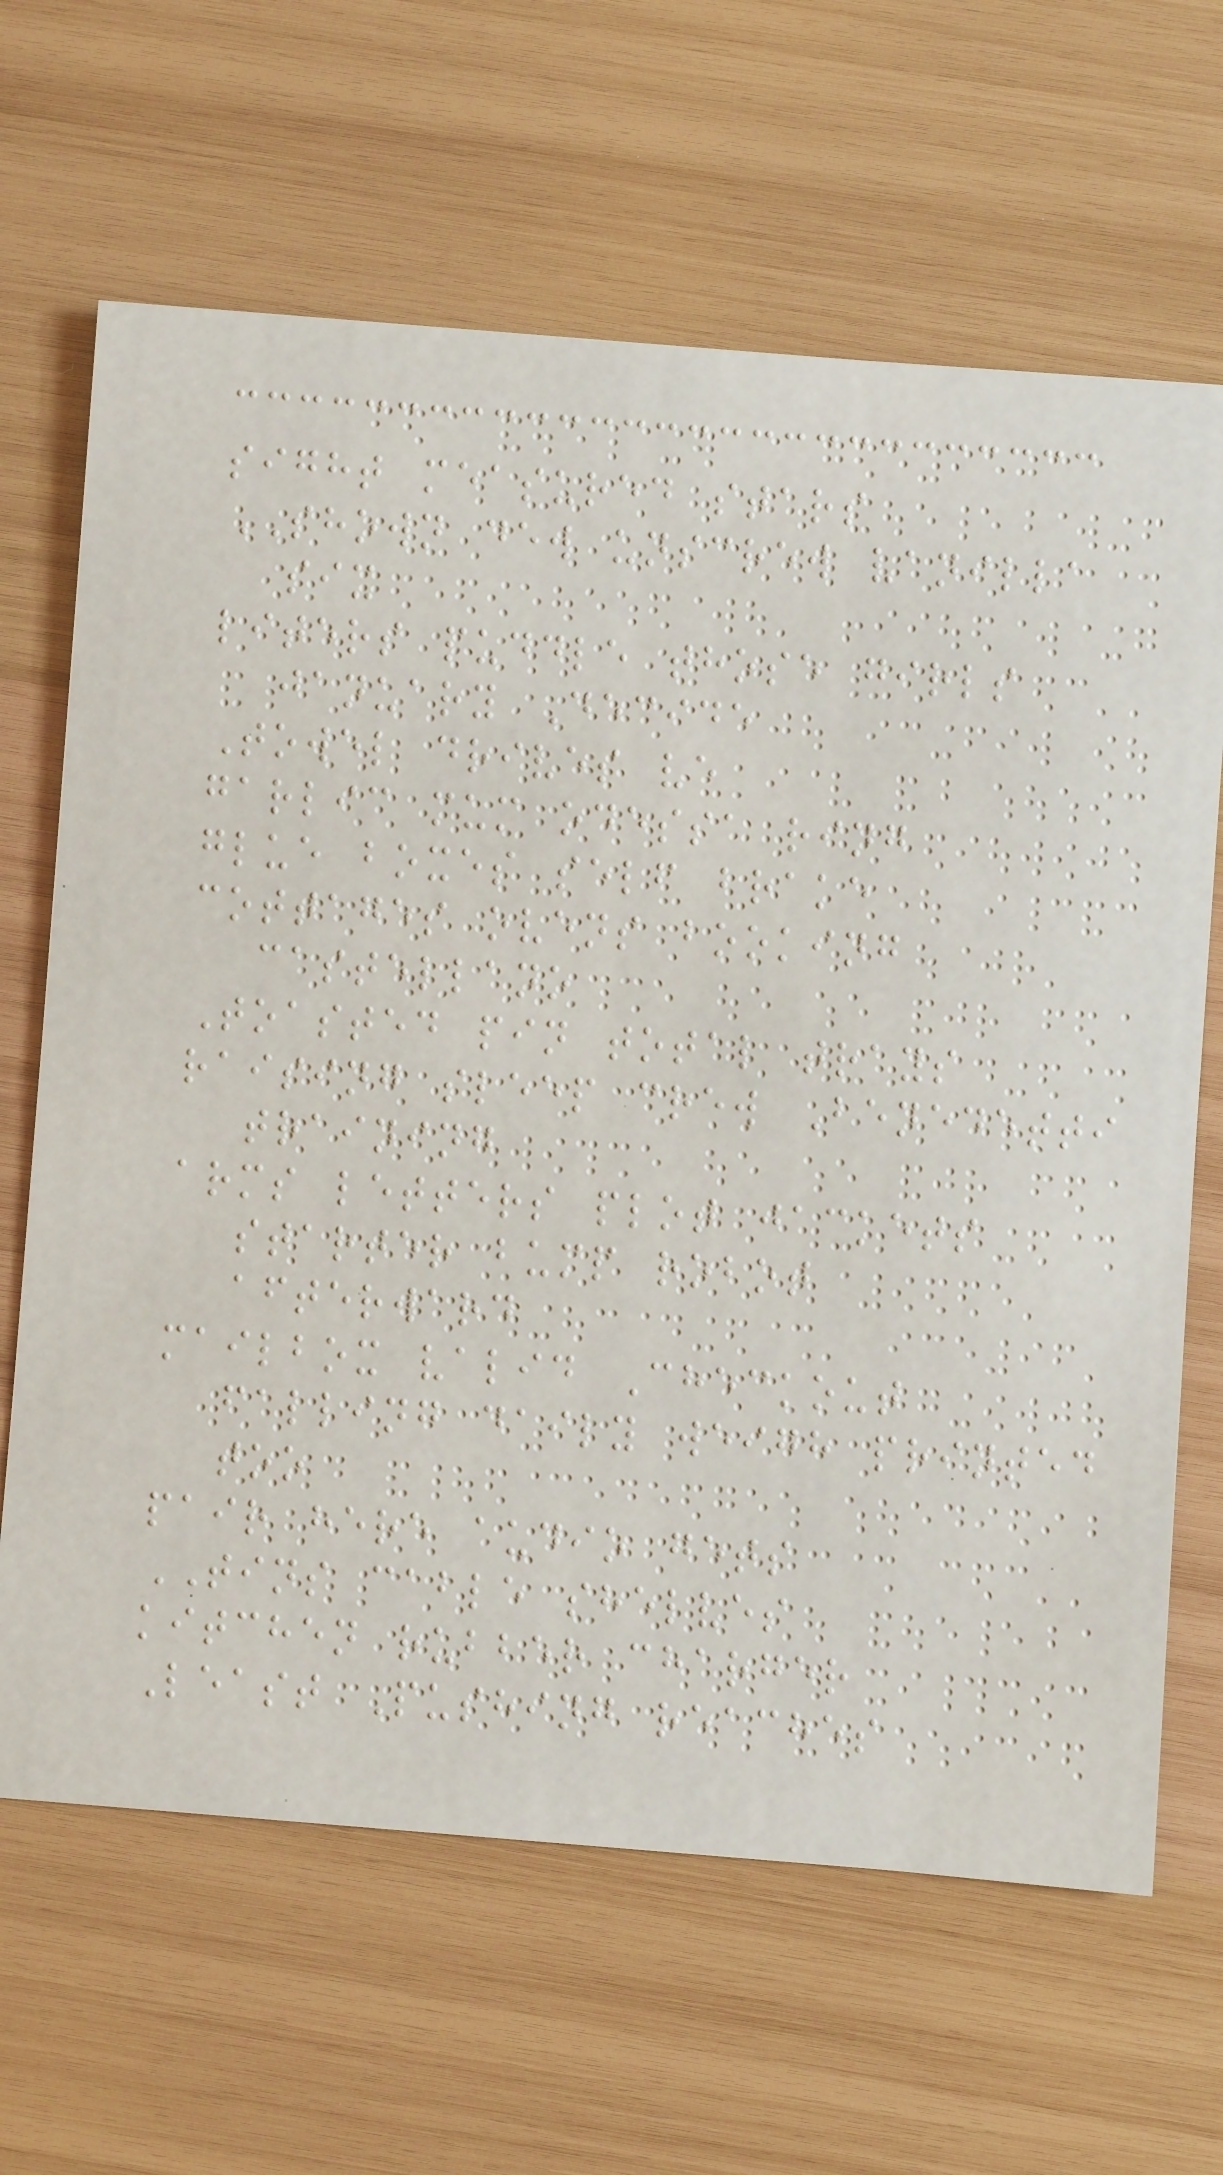sight measured stars
SHOWN dew unscrew vanilla
six
liters puddle those girls
january Decide
Towel drives ve
garlic mum odessa ring
glue boxes self brake
cottages ovens booking
castellano
Toasted pin total trays
raising sleep crew Benedetti
training
arms letters plot jackets
starter bump robot
afterward
mailbox valid Checkout
falling daily weigh printed
too
pair here audio gets
TINS cable shelves
kitchen rubber charger
Least Pushing reaches
